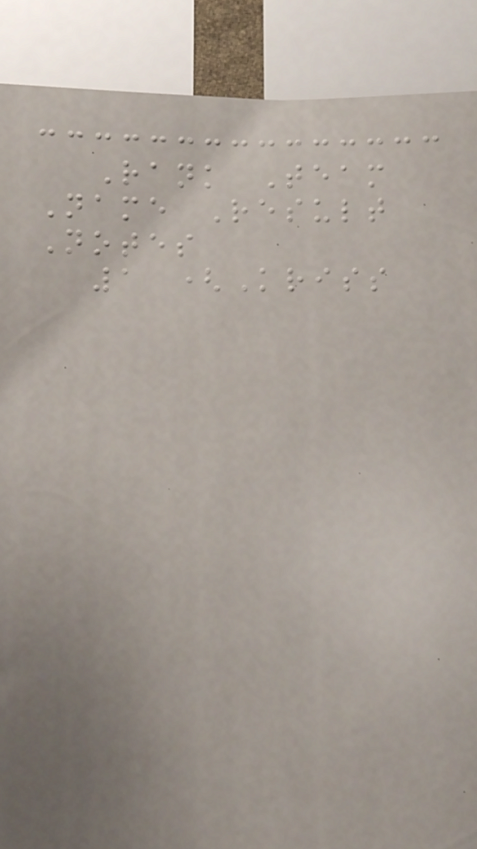Rank Team
Name Result
Notes
1 (Kriss
